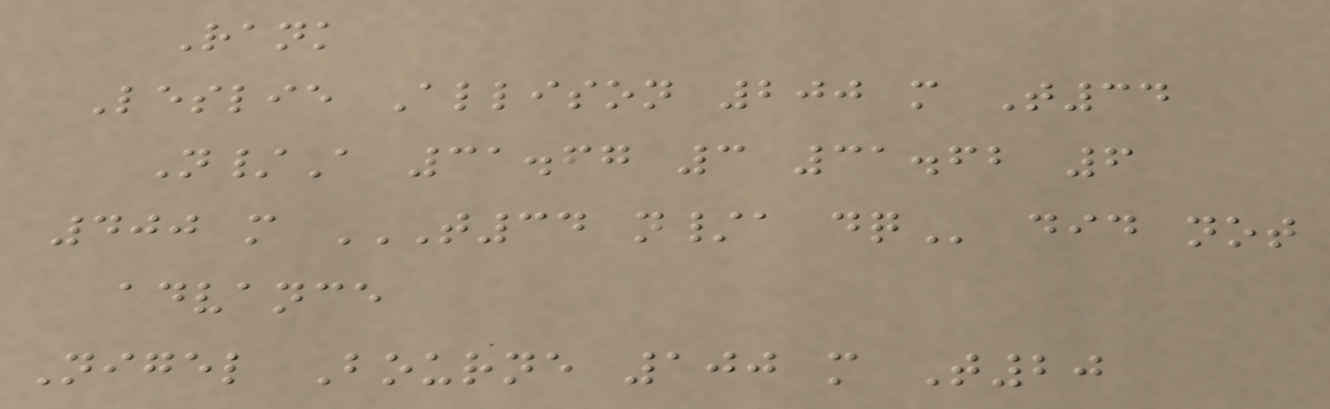Rank
Leslie Allison 200 m T34
N/A 31.67 3 31.62 6
400 m T34 N/A DQ did not
advance
Nigel Bourne 100 m T20
